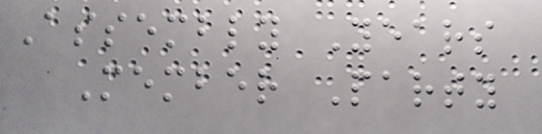Assembly Years
Member Party
